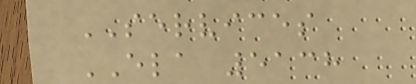SERVICES
ELA 5138
